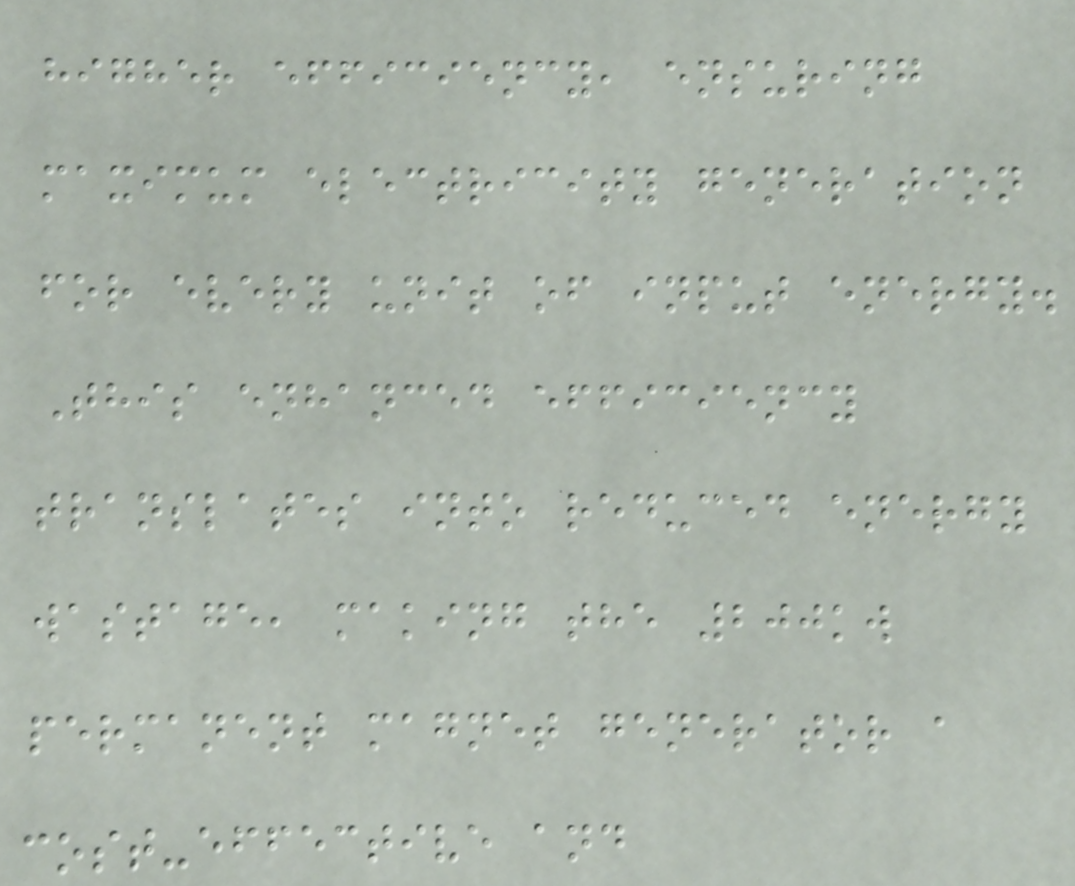higher efficiency, ensuring
maximum electricity generation
for every unit of input energy.
This enhanced efficiency
translates into reduced energy
wastage, making the 200kw
permanent magnet generator a
cost-effective and
